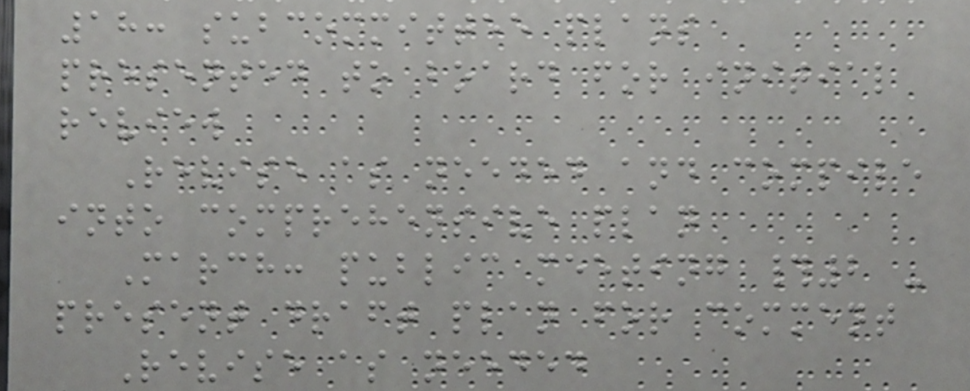18: subcommittee plans
presented to board for initial
review
Revise as needed and compile
into comprehensive plan
March: public meeting #2 -
present draft plan for comment
Revise as needed
